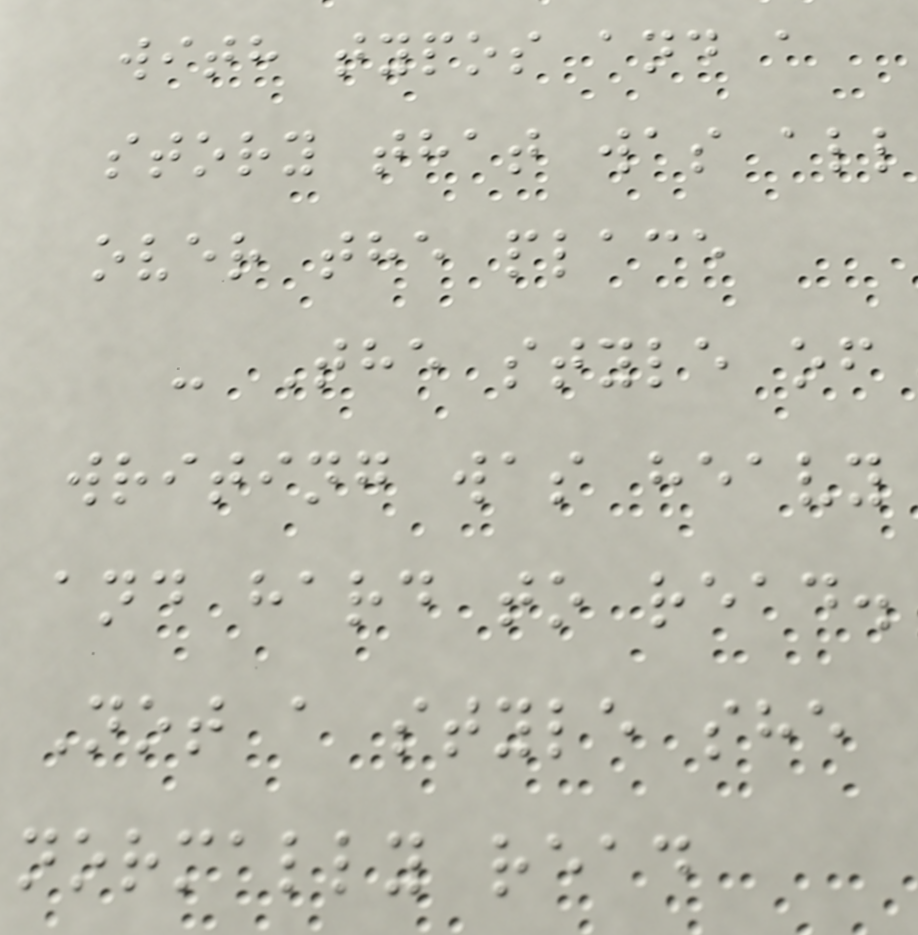with typos and a
story that was all
over the place
- The style of
writing was heavy
and hard to read.
Not a style she
normally read
